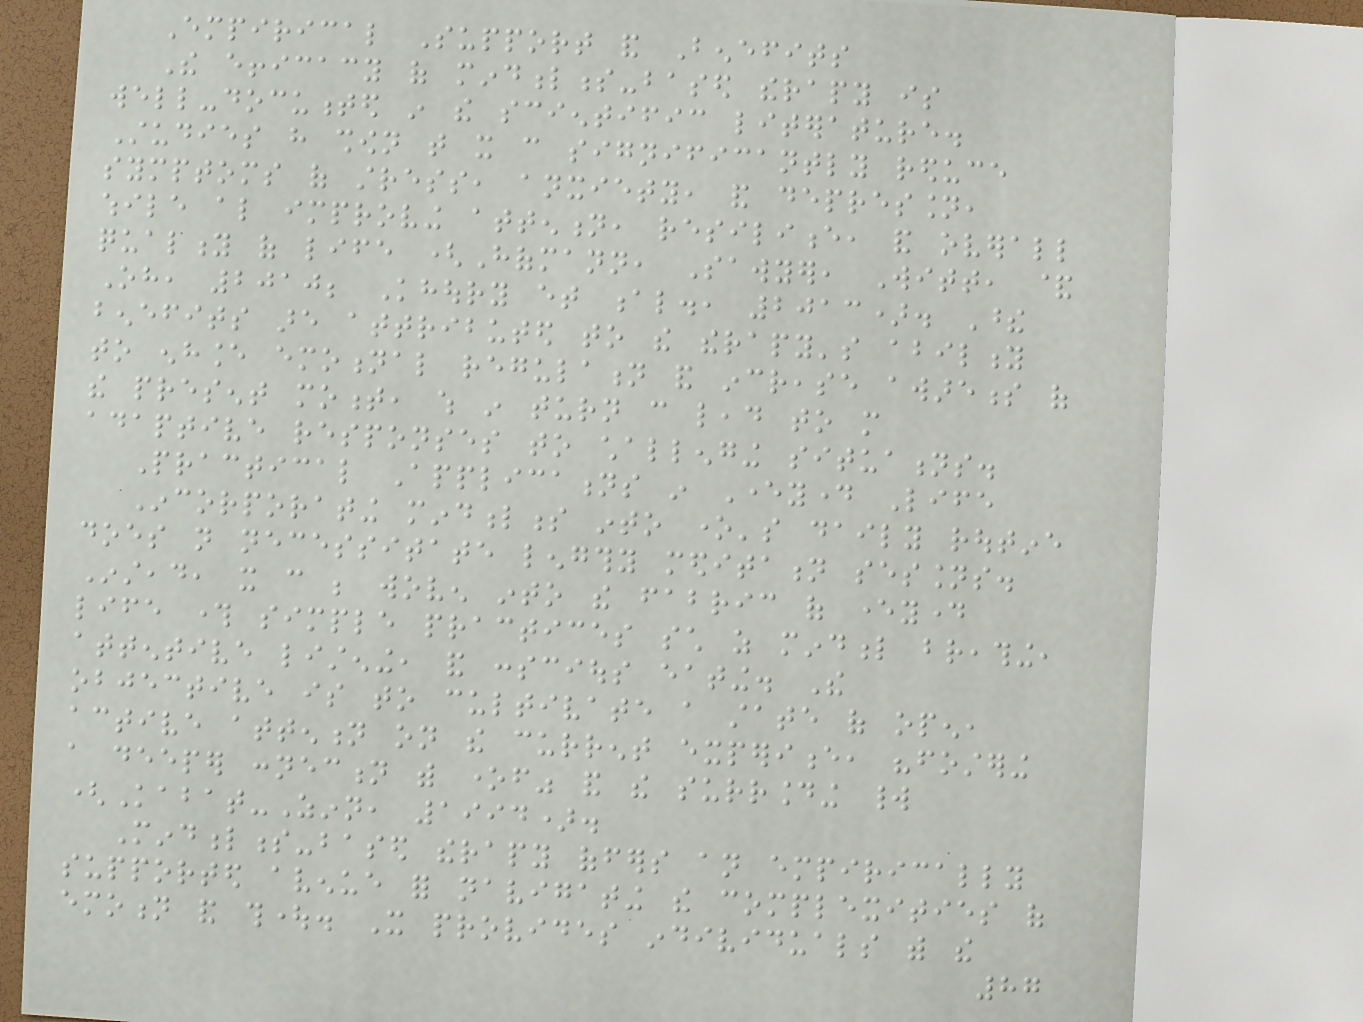Empirical Support and Benefits
The efficacy of mindfulness-based therapy is
well-documented in the scientific literature.
Studies have shown that it can significantly reduce
symptoms of stress, anxiety, and depression,
while also improving attention, resilience, and overall
quality of life (Hofmann, Sawyer, Witt, &
Oh, 2010; Khoury et al., 2013). These
benefits are attributed to the therapy's ability
to enhance emotional regulation and increase awareness of
the present moment, which in turn can lead to more
adaptive responses to challenging situations.
Practical Applications in Everyday Life
Incorporating mindfulness into one's daily routine
does not necessitate lengthy meditation sessions.
Instead, it can be woven into the fabric of everyday
life through simple practices such as mindful breathing,
attentive listening, and conscious eating. The
objective is to cultivate a state of open,
active attention on the current experience, "fostering
a deeper connection with oneself" and the surrounding world
(Kabat-Zinn, 1994).
Mindfulness-based therapy offers an empirically
supported avenue for navigating the complexities of
emotion and thought. It provides individuals with the
87
